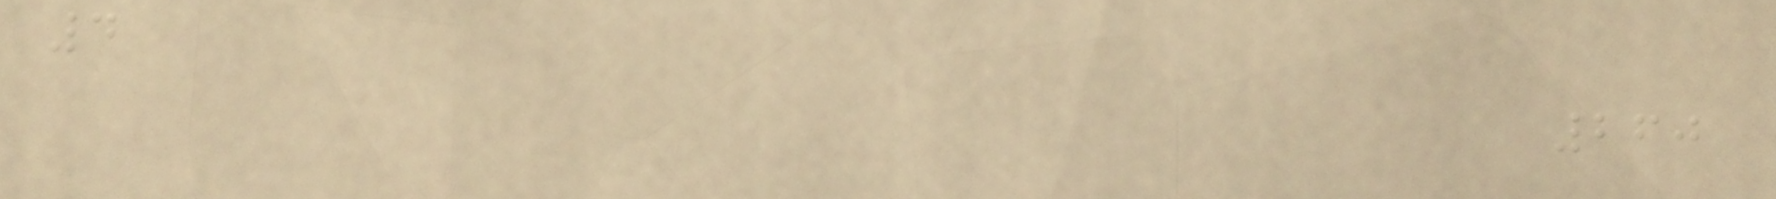4
260
